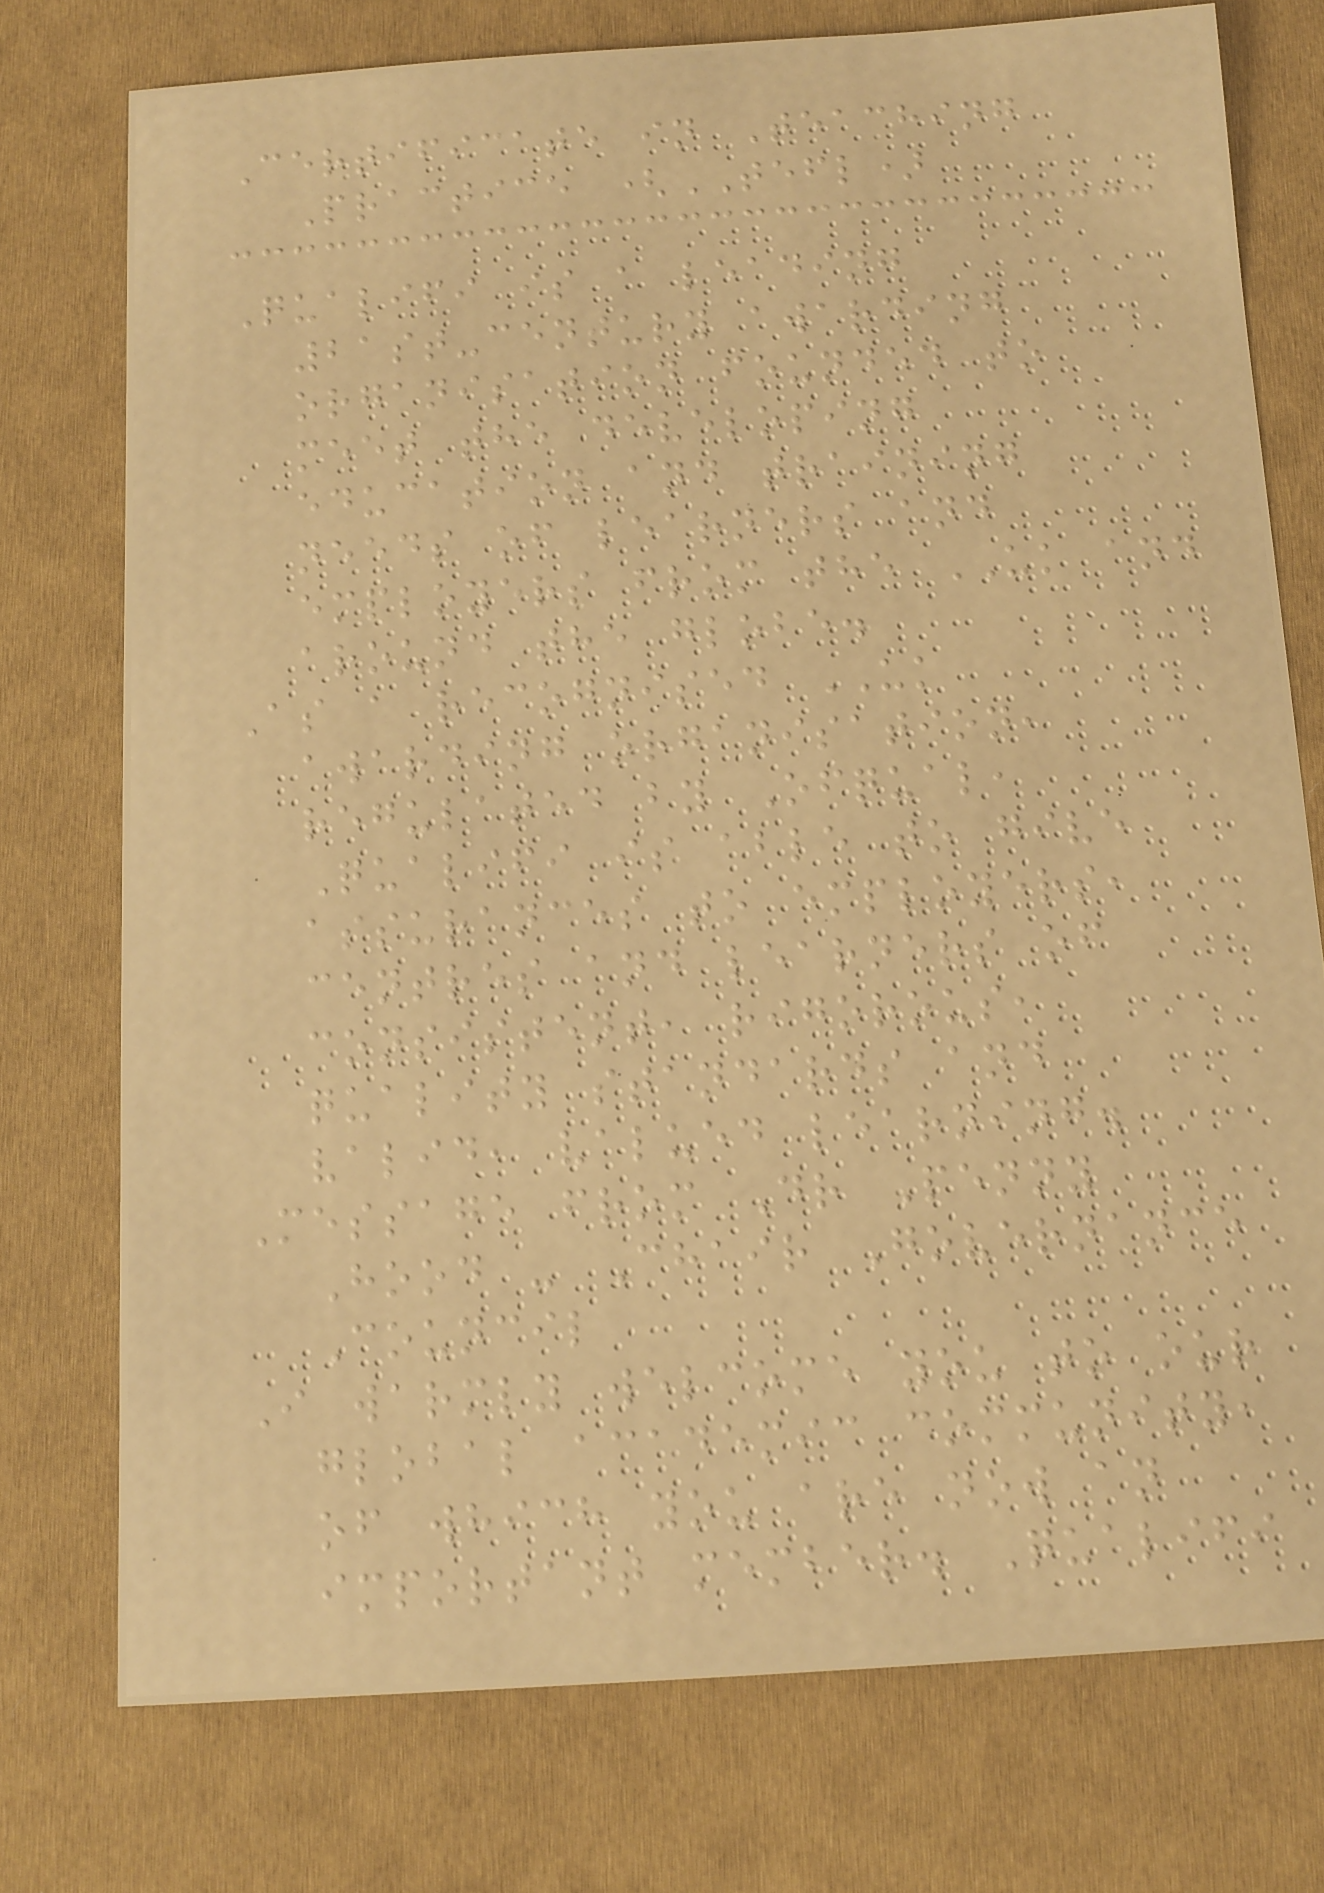Certificate in Teaching
Practice (TEFL)
Qualifi is a leading
21st-century awarding
organisation founded to
meet the developing
education and training
needs of learners and
employers from the UK and
around the globe.
As a recognised UK
awarding organisation,
regulated by Ofqual,
Qualifi is able to give
assurances to employers,
centres and learners of
consistent, rigorous,
quality standards and
valid, valued learning.
Message from Dr Penny
Hood - Chair Governance
Council
I warmly welcome you to our
global academic community,
of which you are now an
important member. Qualifi
